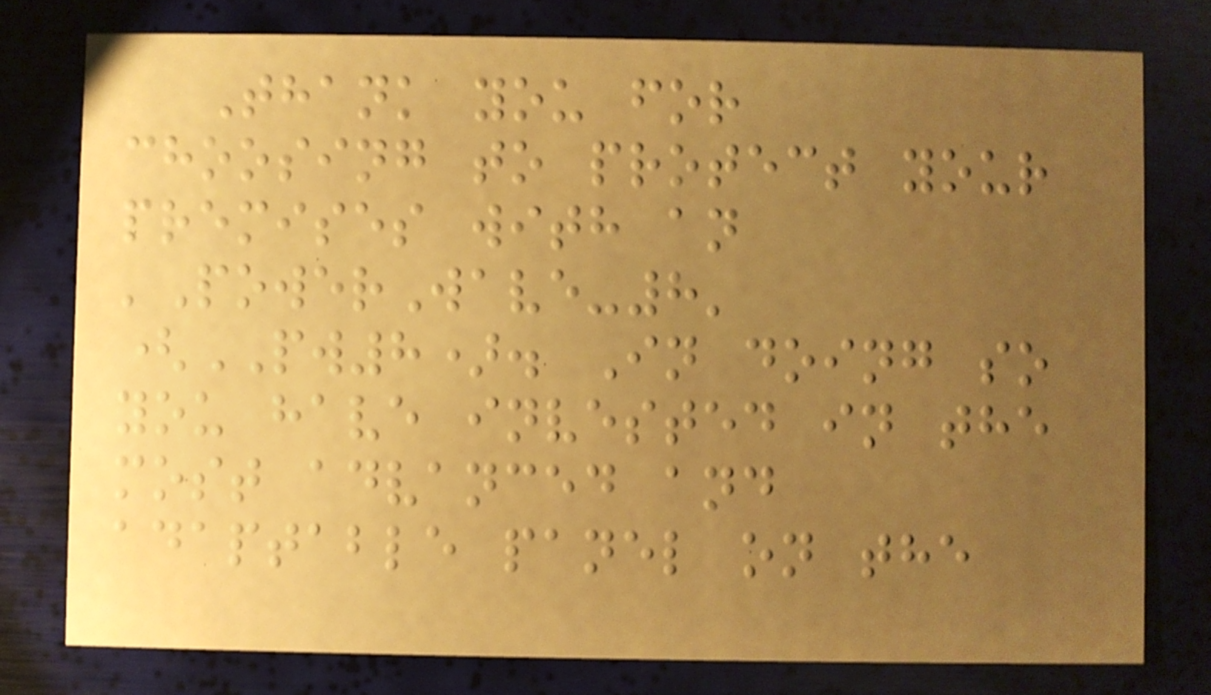Thank you for
choosing to protect your
premises with an
'PowerWave-8'
(PW8). In doing so
you have invested in the
most advanced and
adaptable panel on the
